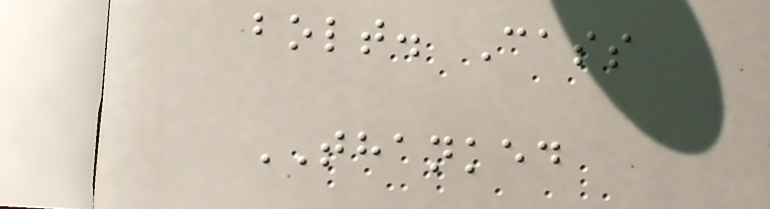bolt. Cass
THANKED
